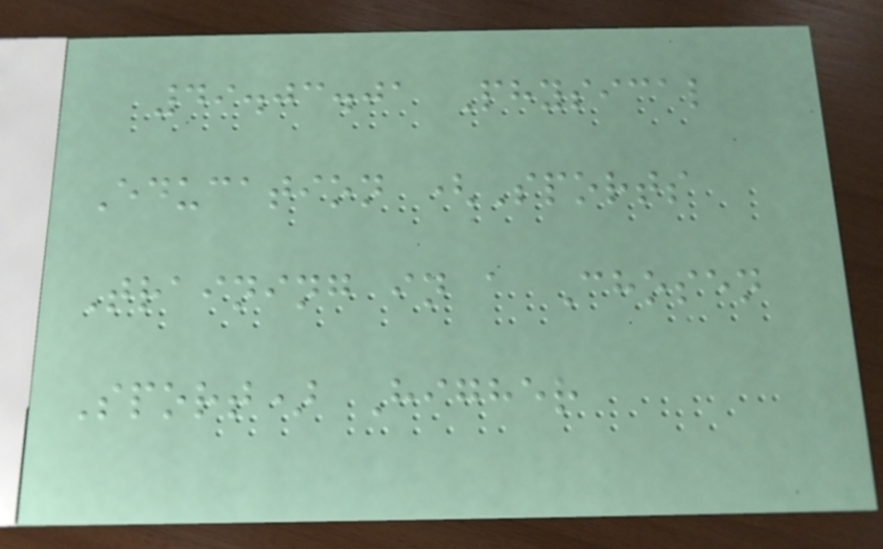49.03.01 Physical
Education (Sports
Training in a Chosen
Sport) Higher
